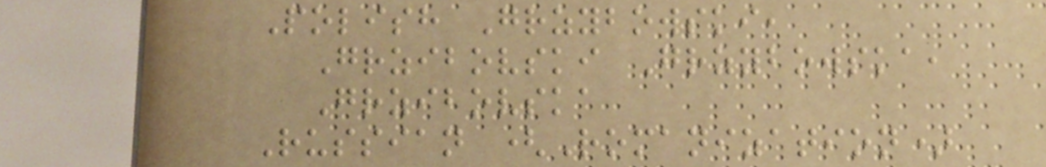Polish Grzybowski,
Grzibovski Grzybowska,
Grzibovska
Russian (Romanization)
